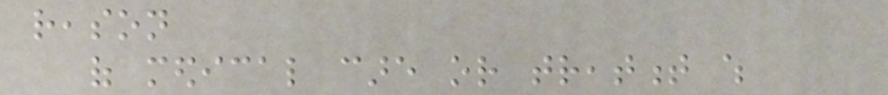reason
of medical care or treatment which
